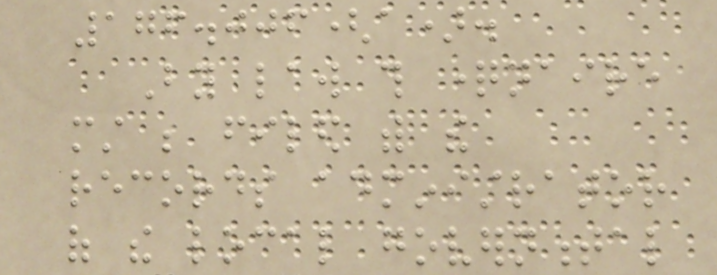176.006(a).
By law this questionnaire
must be filed with the
records administrator
of the local governmental
